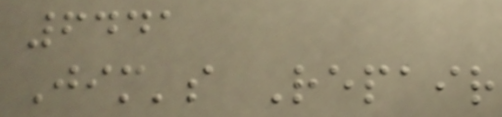6441
Jim's Repair
